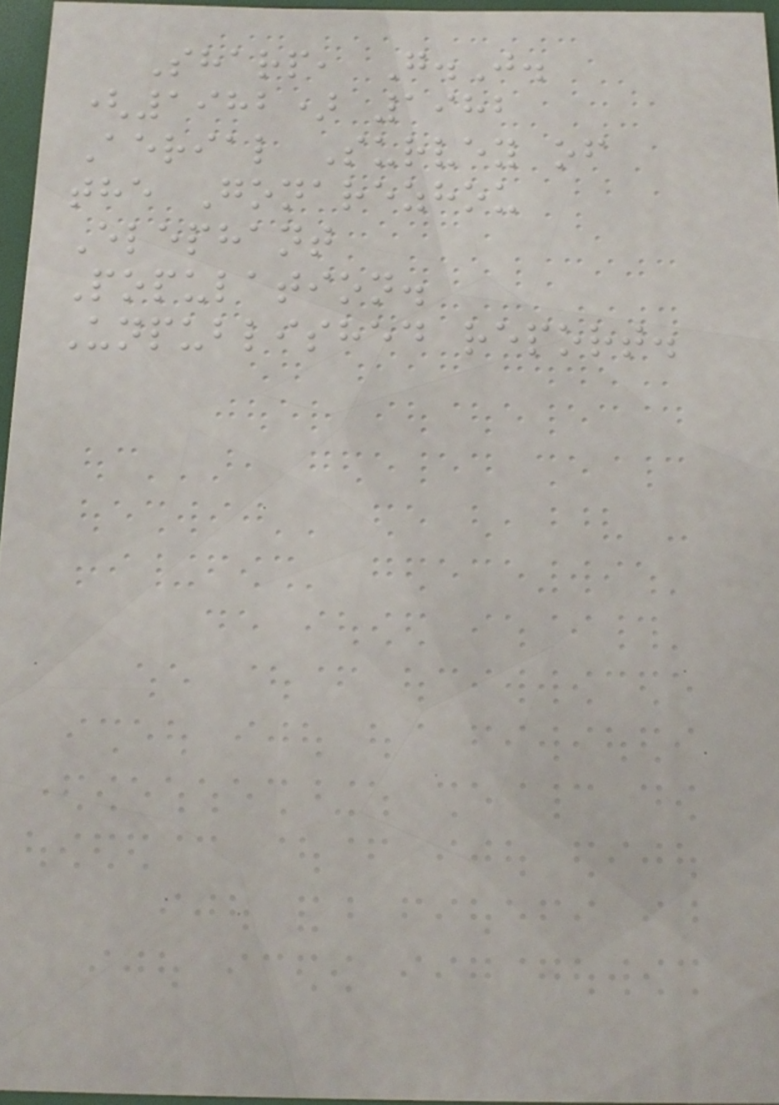Sharp, G.J.
(1982) 1982
Aerial Survey of
the Gonarezhou
Elephant
Population.
Unpublished report.
